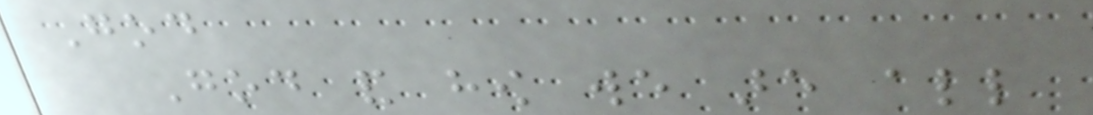God
God and how we are all
